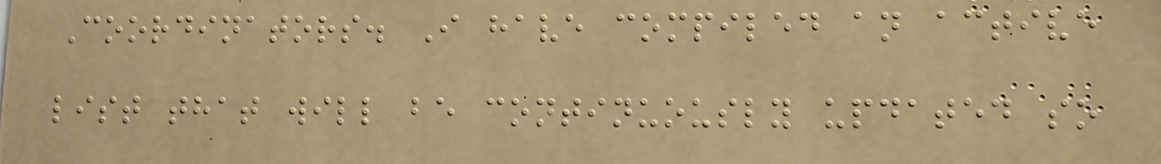Coordinators. I have compiled an active
list that will be continuously updated so
